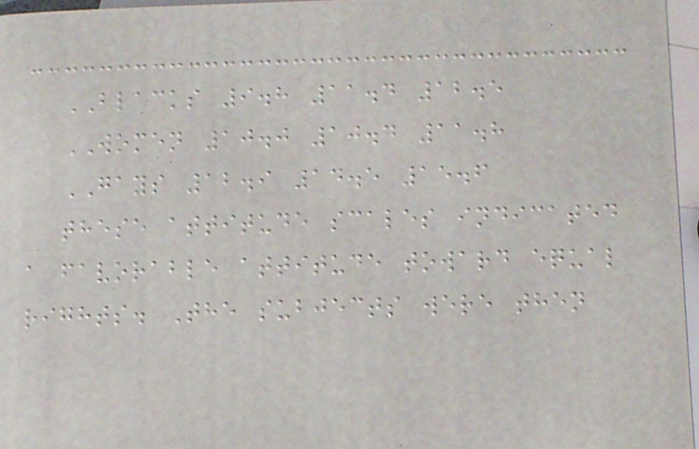BLACKS 9.8 11.4 12.5
WOMEN 10.0 10.4 11.8
GAYS 12.9 14.5 15.6
these attitude scales indicated
a favorable attitude toward equal
rights. The subjects were then
